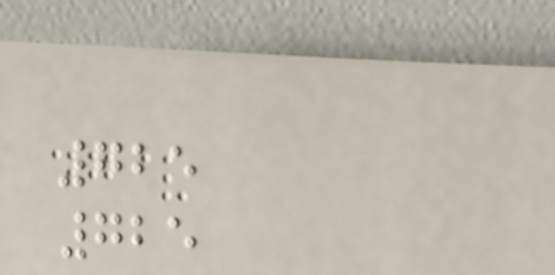725
725
